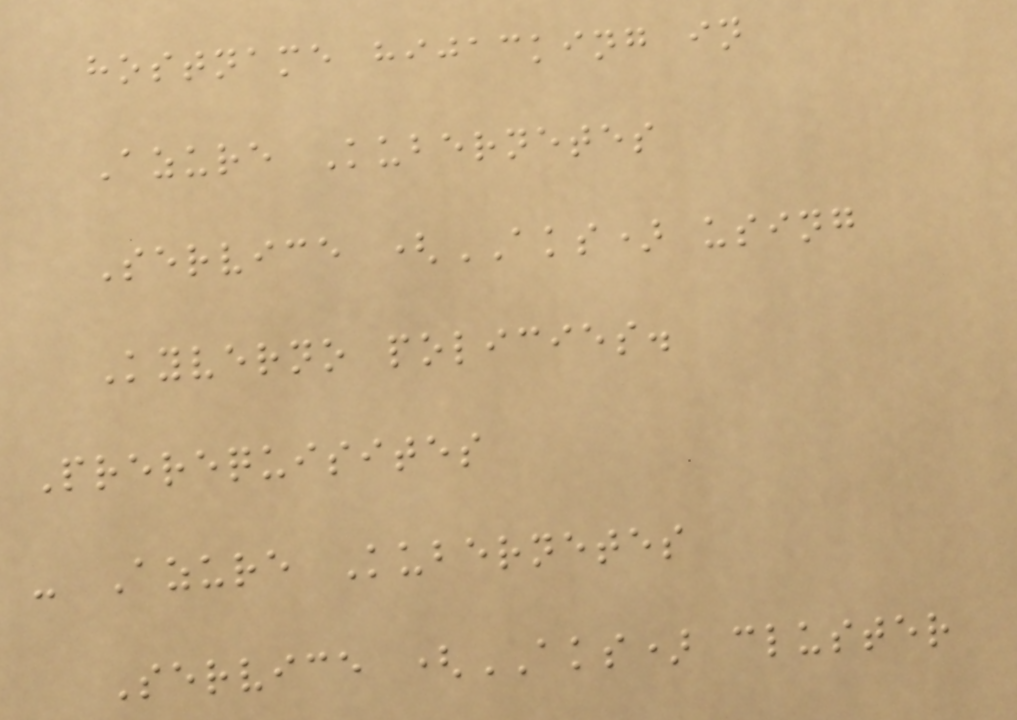hostname hijacking in
Azure Kubernetes
Service (AKS) using
Kyverno policies.
Prerequisites
- Azure Kubernetes
Service (AKS) cluster
